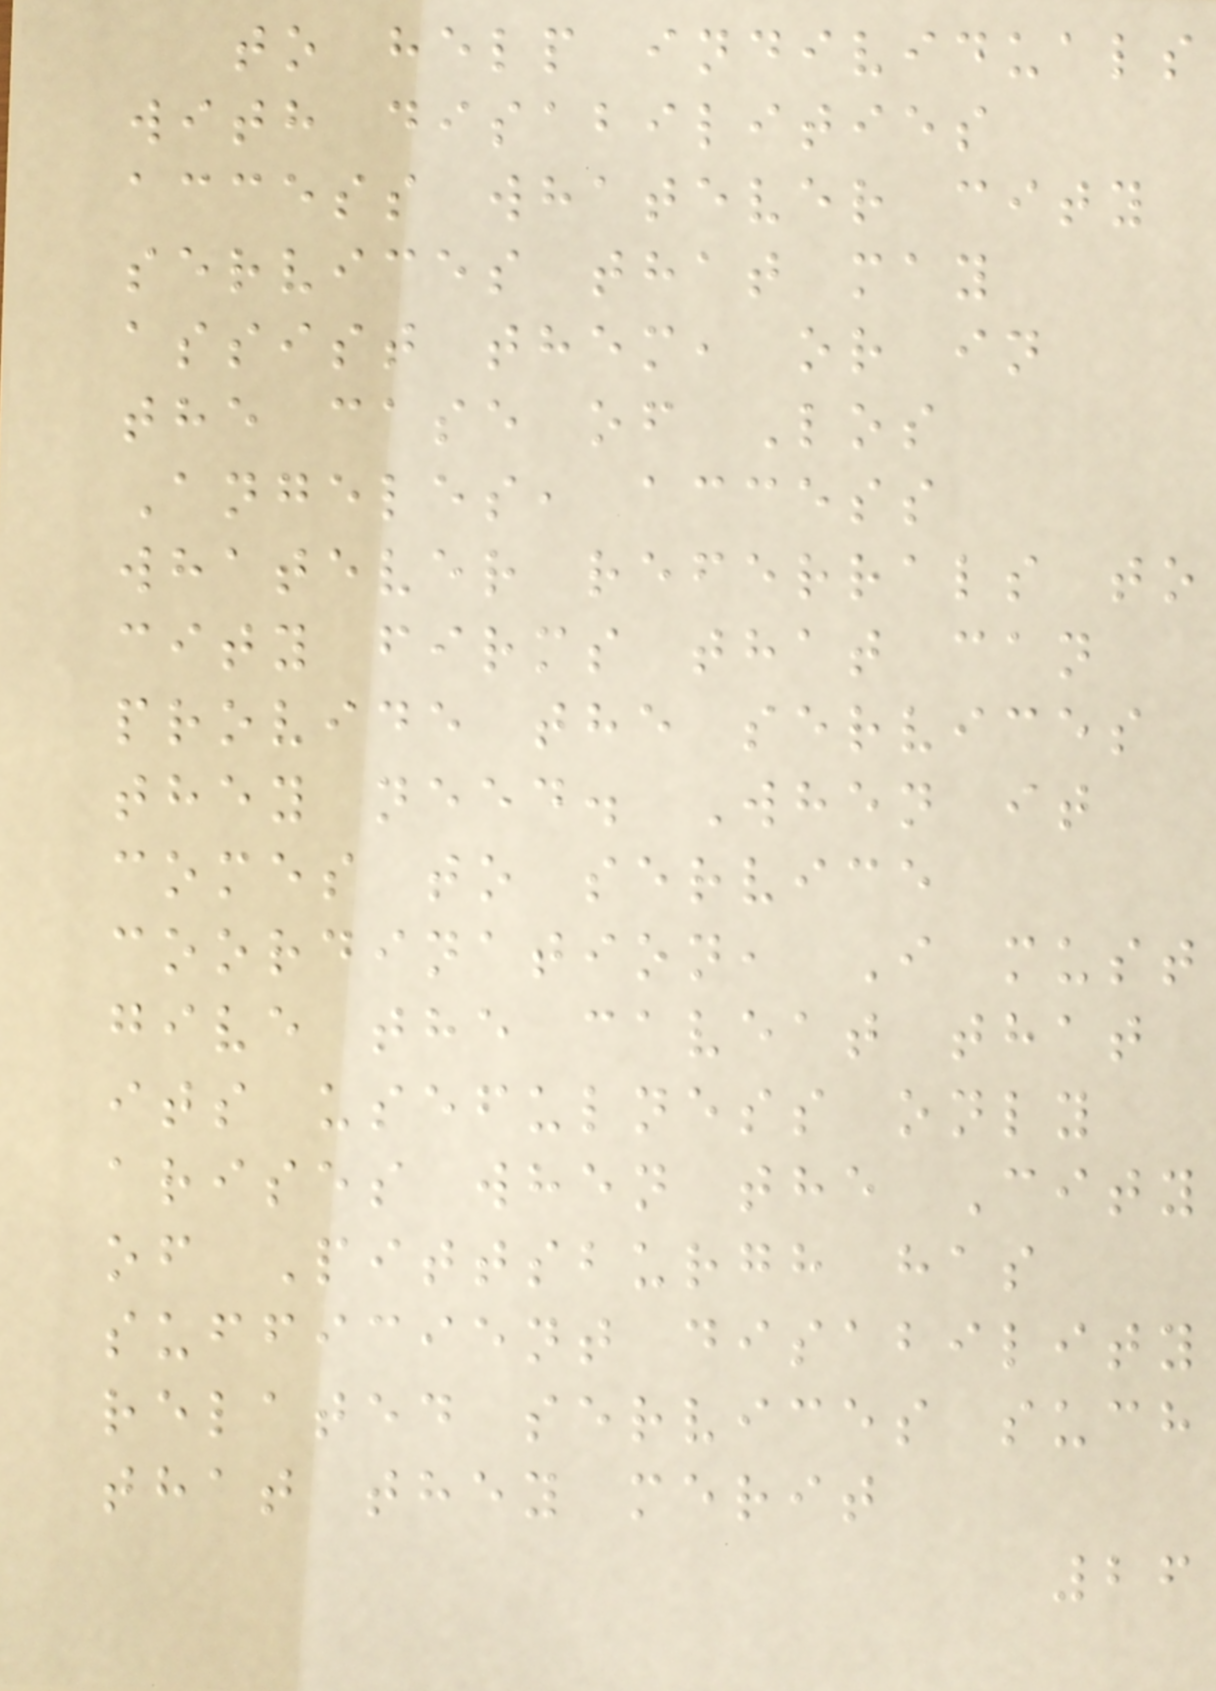to help individuals
with disabilities
access whatever city
services that may
assist them, or in
the case of Los
Angeles, access
whatever referrals to
city firms that can
provide the services
they need. When it
comes to service
coordination, I must
give the caveat that
its usefulness only
arises when the City
of Pittsburgh has
sufficient disability
related services such
that they merit
26
